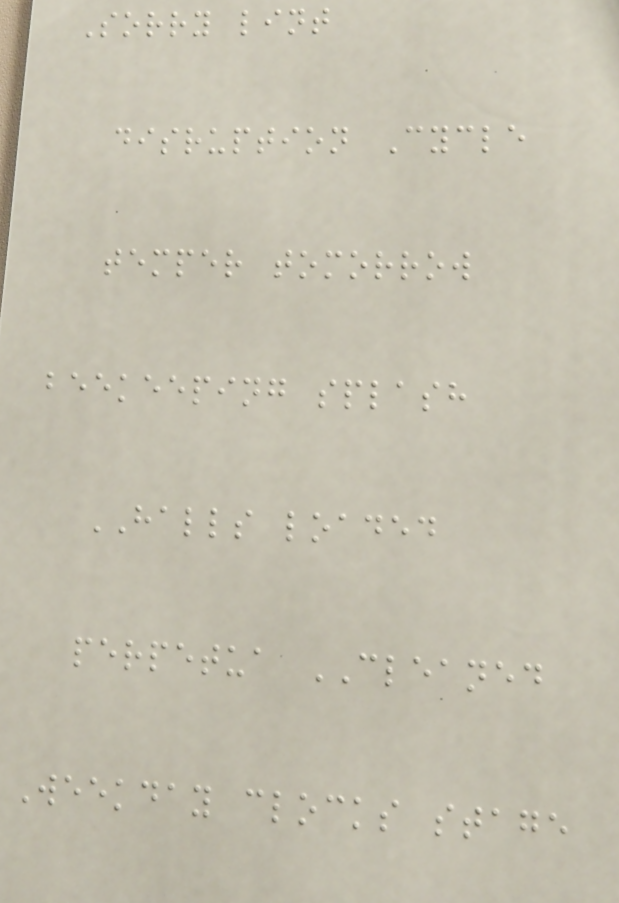Sorry lint
disruption Cycle
temper tomorrow
beekeeping splash
HALLS loaded
perpetua CLEANED
Weekday clocks stage
